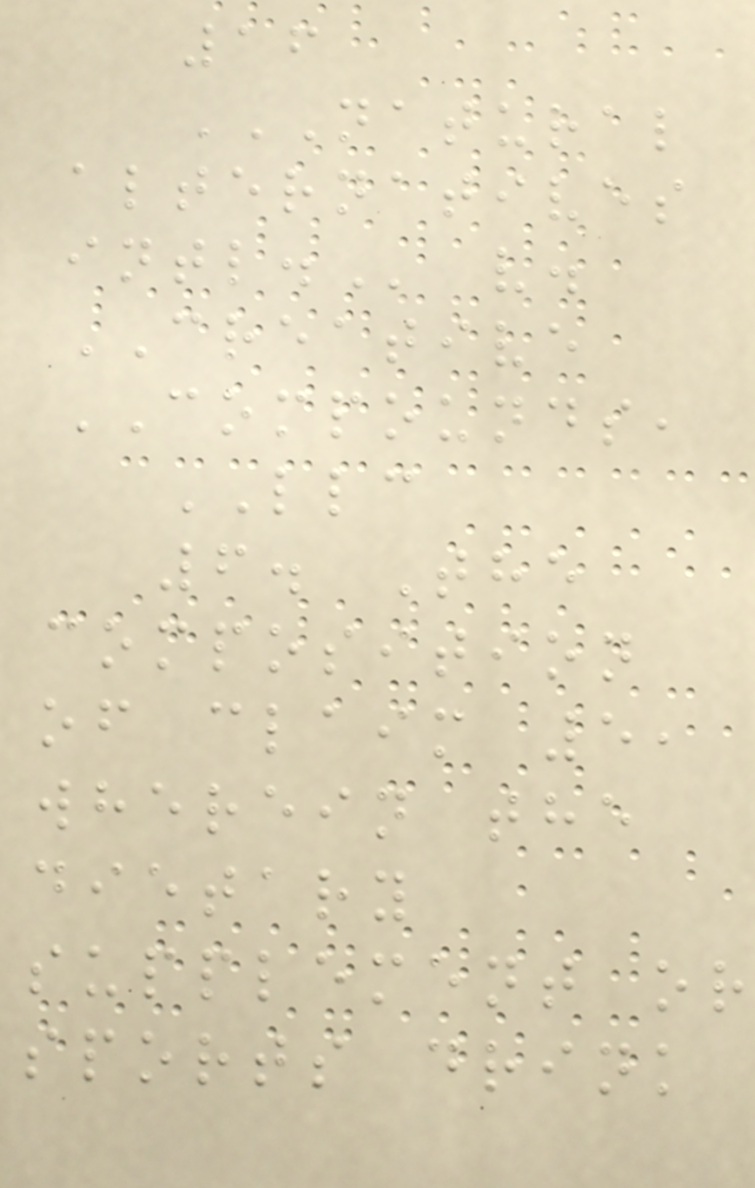16
NATURAL
ALTERNATIVES
INTL. v.
CREATIVE
COMPOUNDS,
LLC
6. The
composition
of claim 5,
wherein the
dietary
supplement or
sports drink
